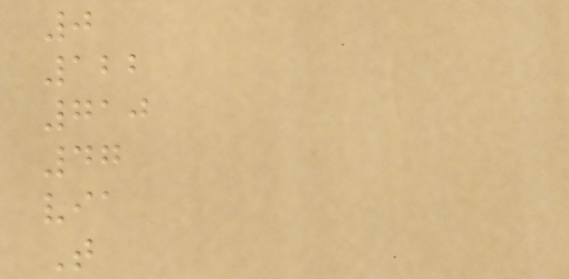0
122
710
47
via
T
